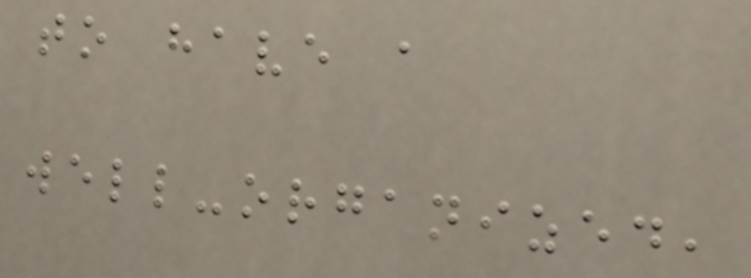to have a
well-organized,
